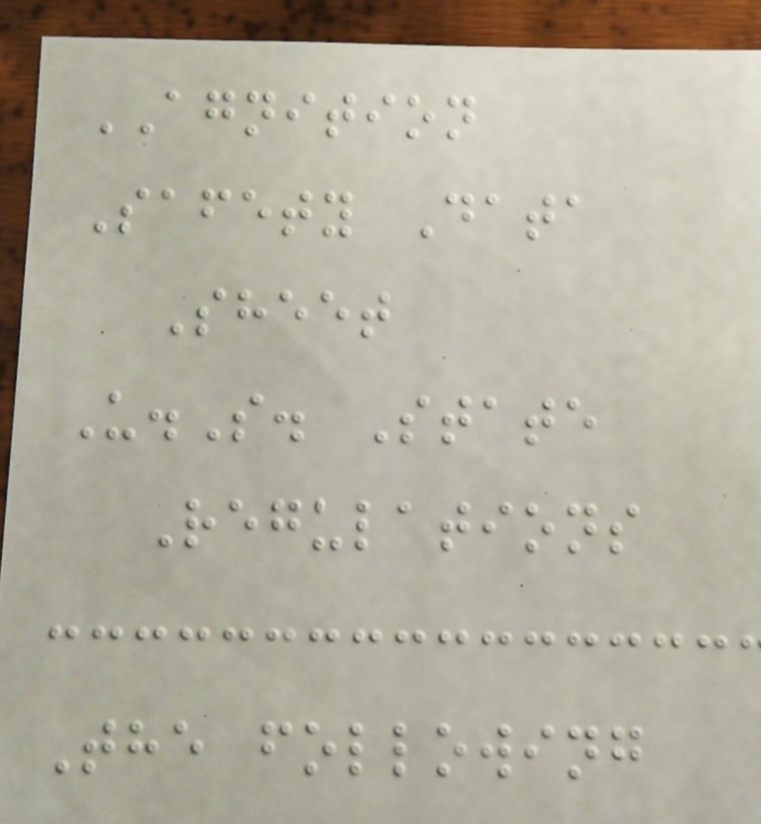AGNITION
Safety Data
Sheet
U.S. State
Regulations
The following
